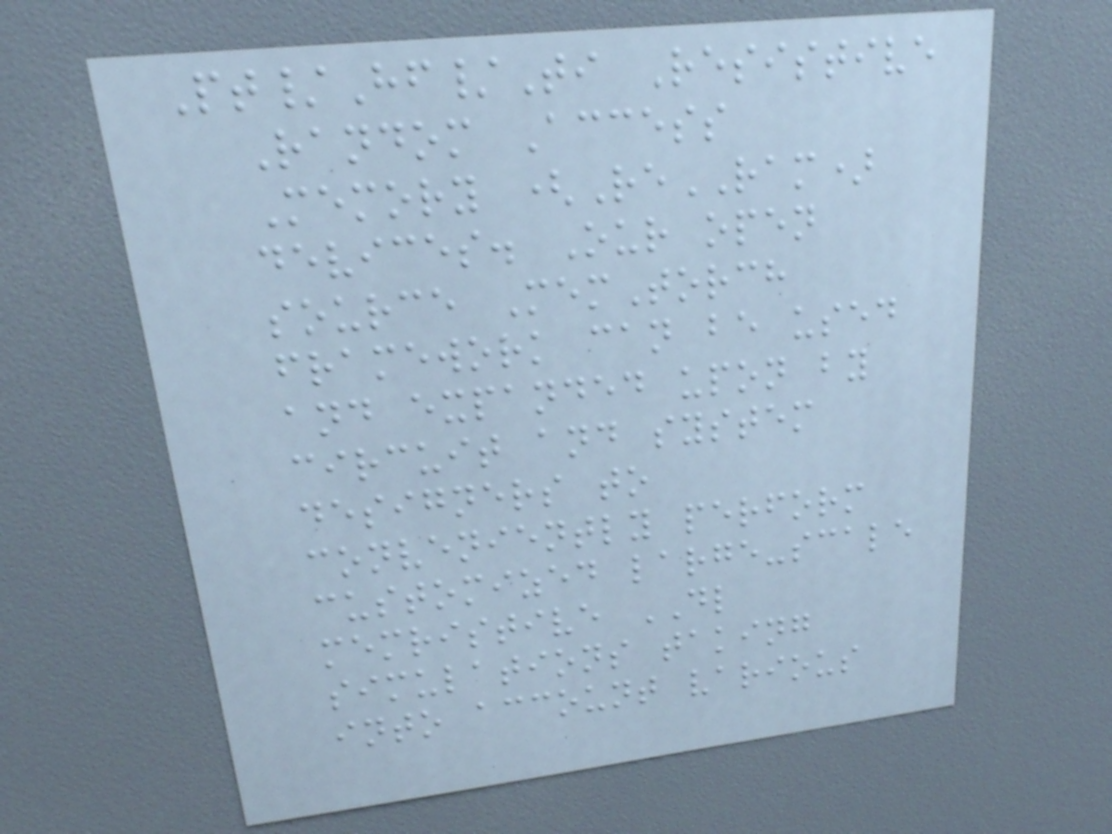Pt/Hf/Ti Resistive
Random Access
Memory (ReRAM)
devices. Our open
source MemTorch
framework can be used
and expanded upon by
circuit and system
designers to
conveniently perform
customized large-scale
memristive DL
simulations taking
into account various
